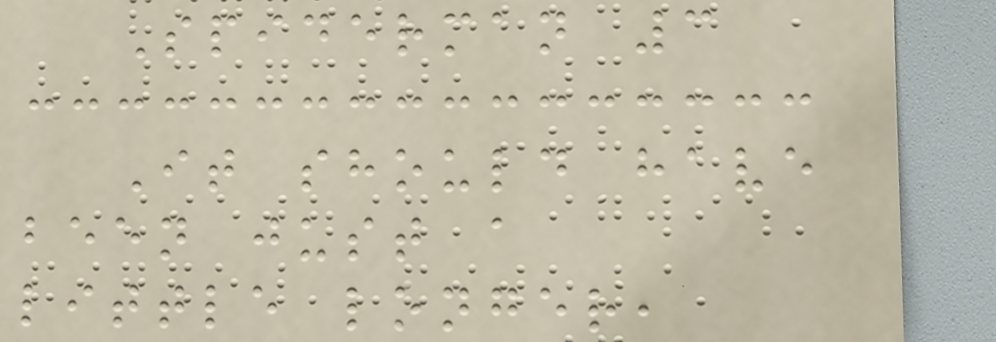Spiderman 3
It should have
been just a
little longer,
